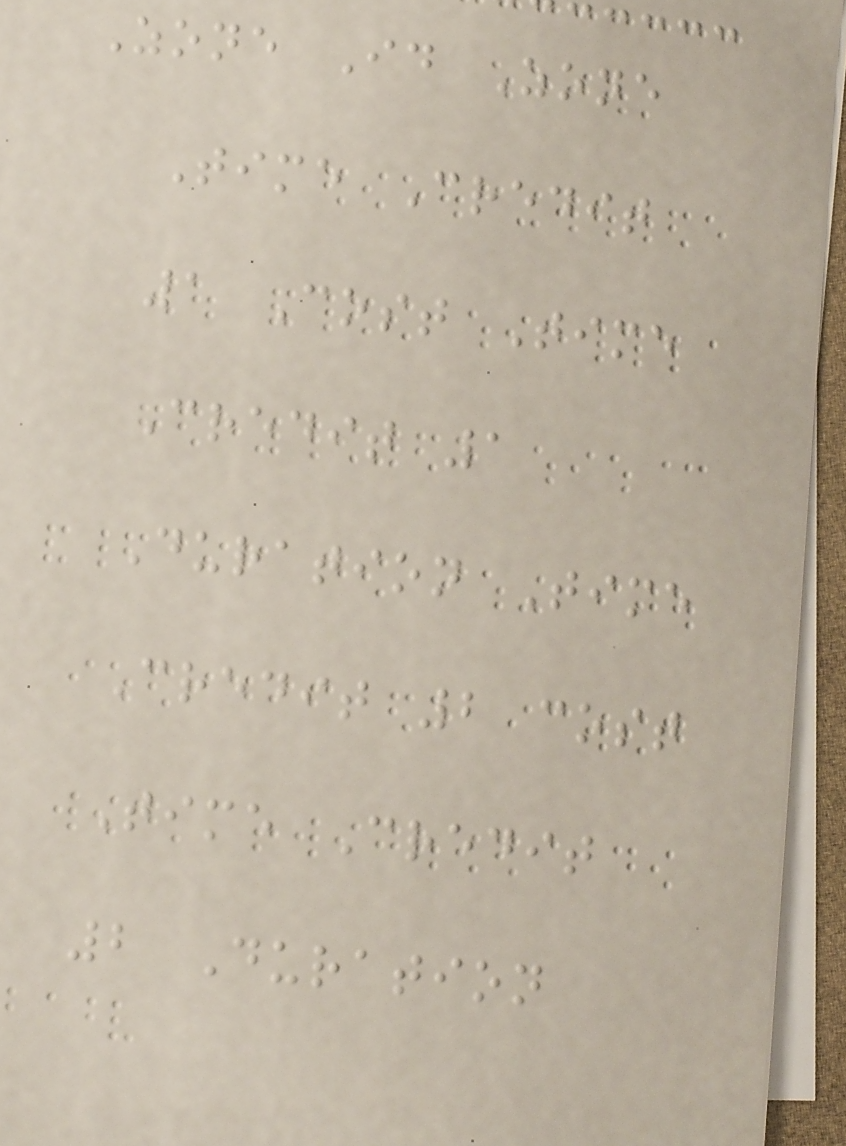Zone Id Zone
Time Credit
1 Cost Time
Credit 1
Duration Time
Credit 2 cost
Time Credit
2 Duration
